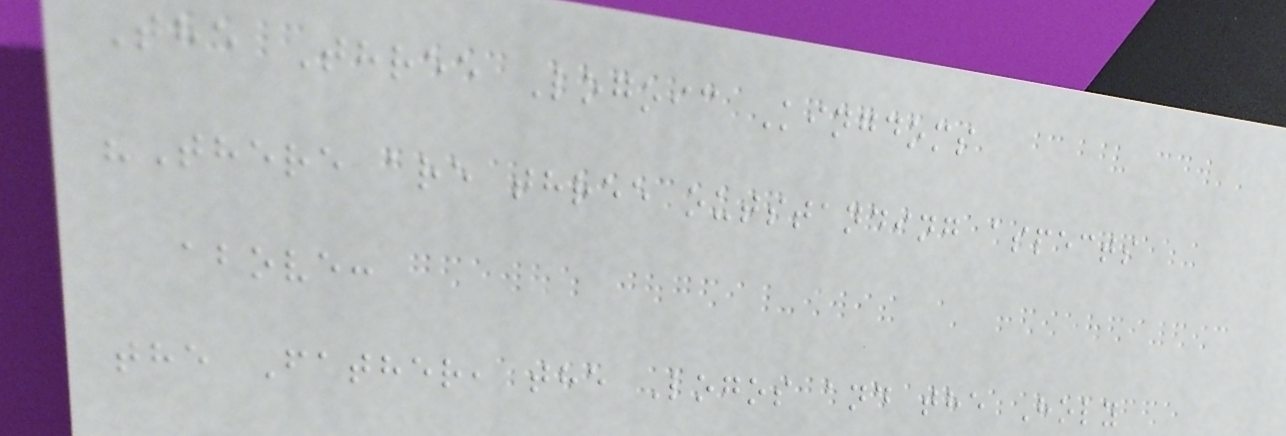The Three Logoic Kingdoms
"There are three outstanding aspects
above:
the Father, the Logos and the Holy
